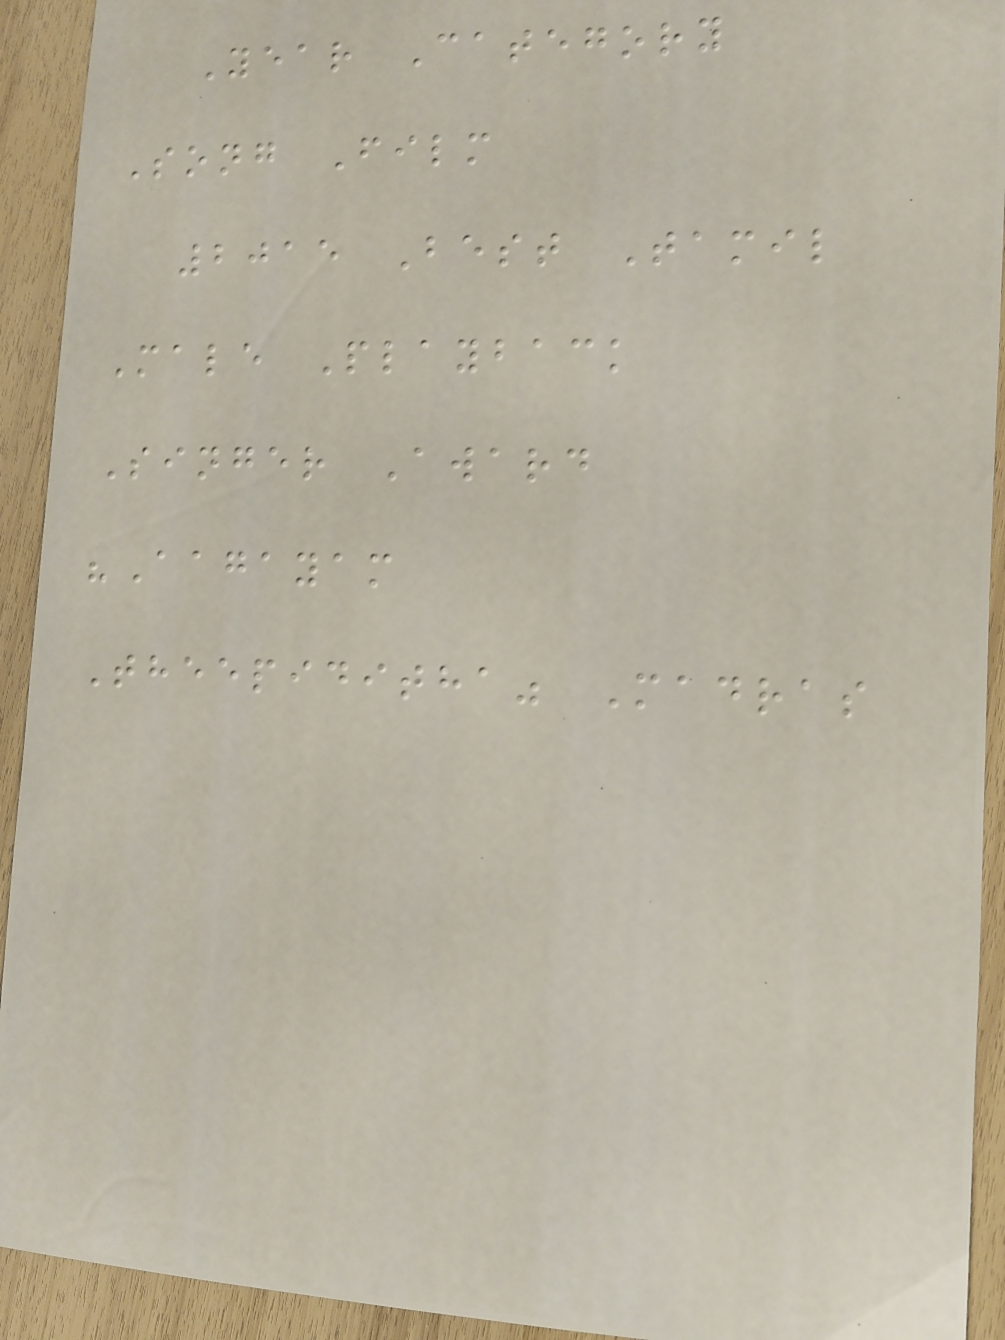Year Category
Song Film
2015 Best Tamil
Male Playback
Singer Award
"Aagayam
Theepiditha" Madras
